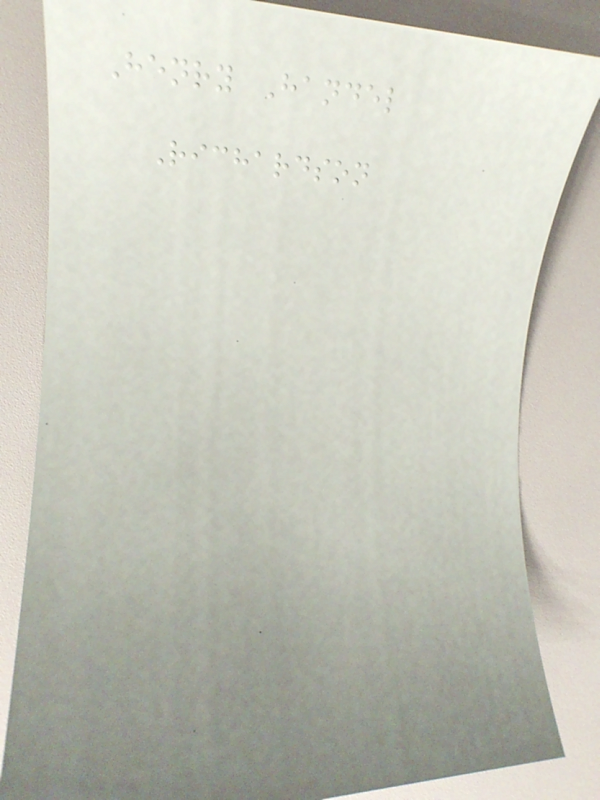Henry Handel
Richardson
